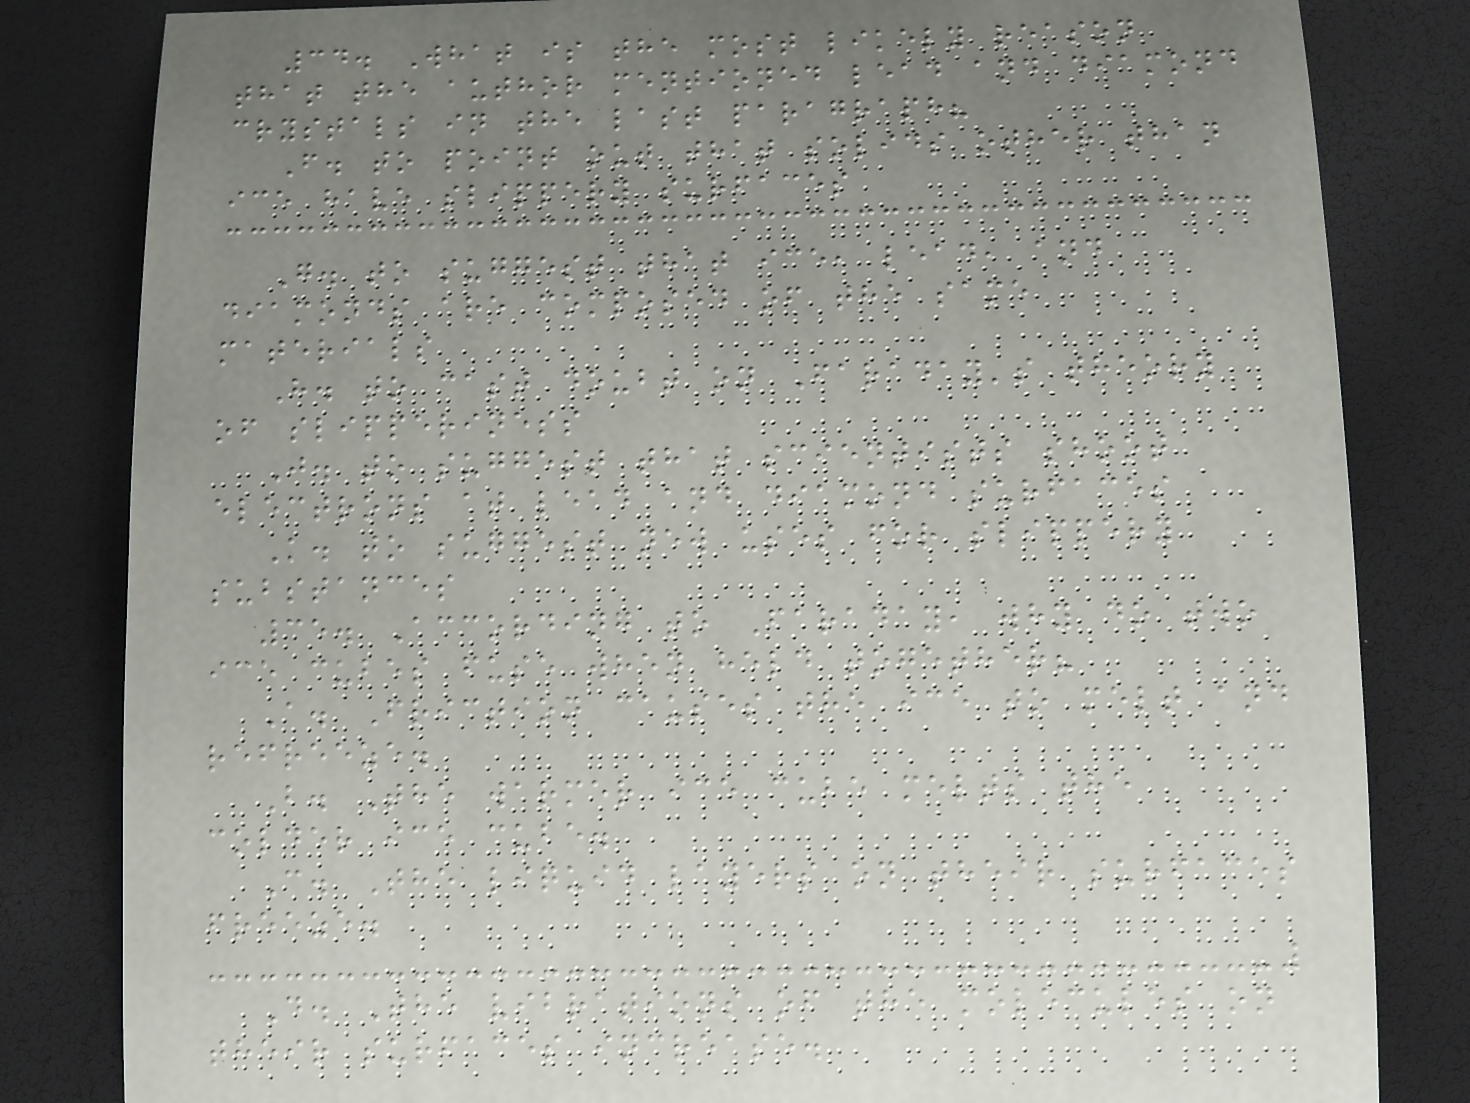34. What is the most likely reason
that the author mentioned lead and diamond
crystals in the last paragraph?
F. to point out that solids other than
ice have slippery surfaces
G. to suggest that ice, lead, and
diamonds are composed of the same
materials
H. to cast doubt on Faraday's theory
of slipperiness
J. to suggest that scientists shoot
electrons at lead and diamond surfaces
K. to suggest new uses for slippery
substances
35. According to Faraday, why do two
ice cubes fuse when held together?
A. Friction causes the ice to melt and
refreeze.
B. The warmer ice cube melts the
colder ice cube.
C. The liquid layers on their surfaces
freeze.
D. The vibrations of the molecules on
their surfaces increase.
